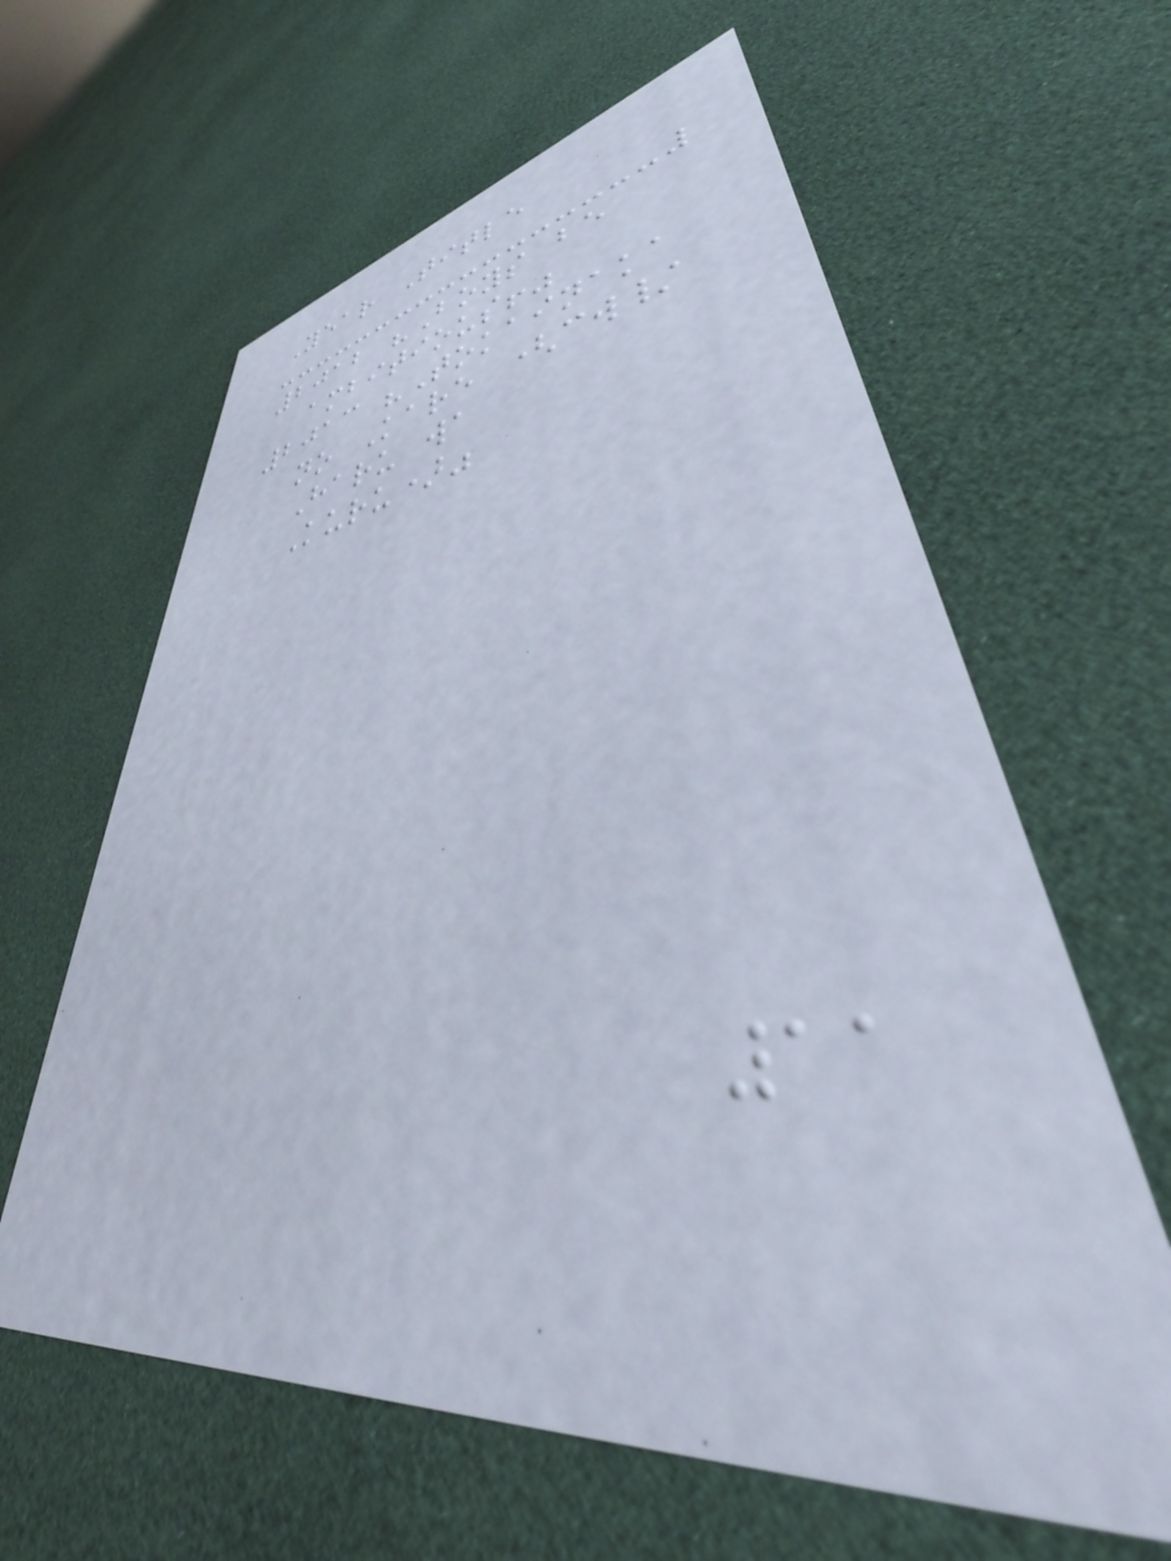Year Title
2012 "Boys be
ambitious!"
2013 "Tokainaka
no Kare (cw/
Haru wa
Kuru)"
11
